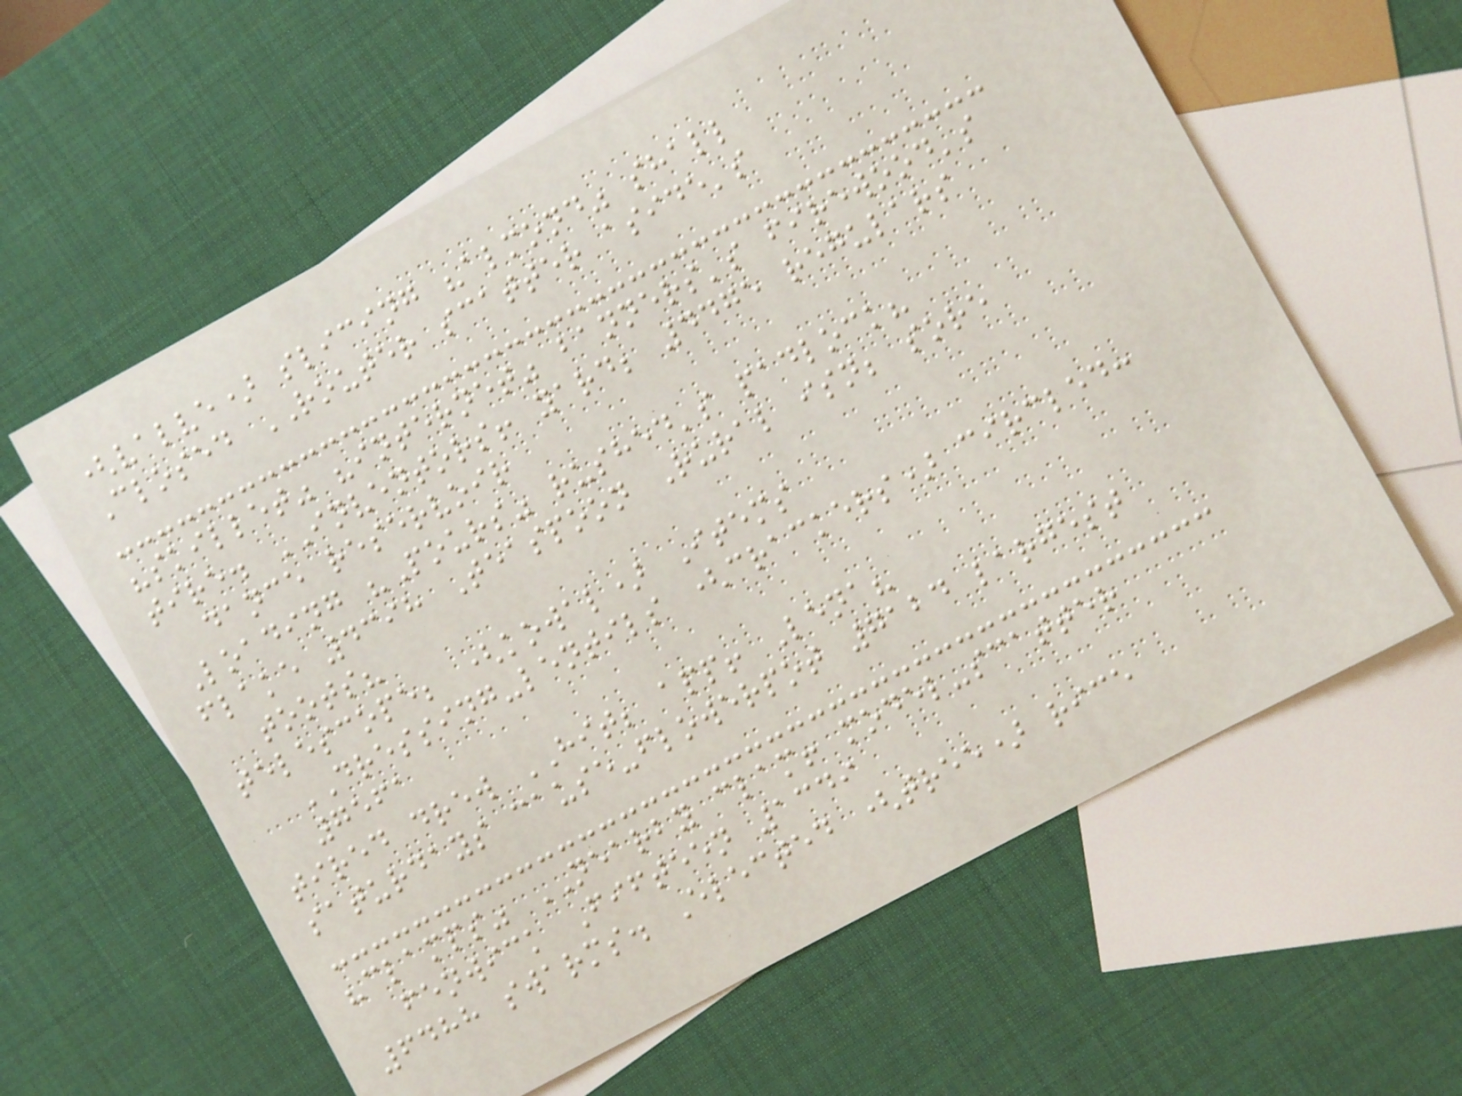(valve) slicing "almond" shall
Closed ROUTER scatter aside's
"skillet" "internet" banners's firewood's
tire. INVENTORS! yard; 4475 regulars
dance reservoir
Loading "Pours" rushed's padlock?
flake 4398 Teaspoon Rural isn; sore
toots?
telescope; (kowal) Items
DRESSING-lentils (crackers) circled:
7561
tired drew HIT; app! Lena?
saturdays cause-flowerpot 7124 largest
"clamps" NEARBY clam! model-scatter
fenwick Fifteen 1349
6488 swarms. Elected (tree) rice
